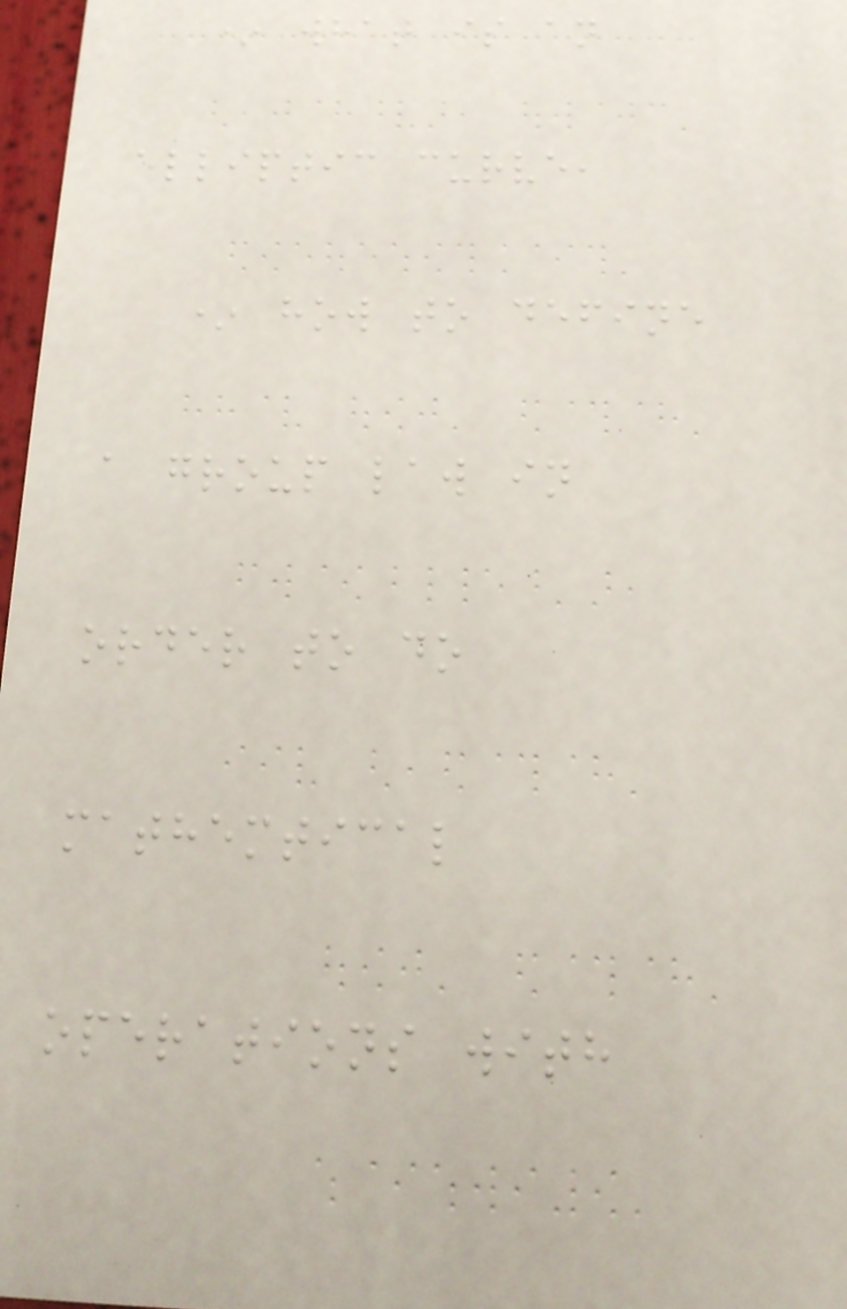* what is an
elliptic curve,
* how to define
a group law in
order to do
mathemtical
operations with
